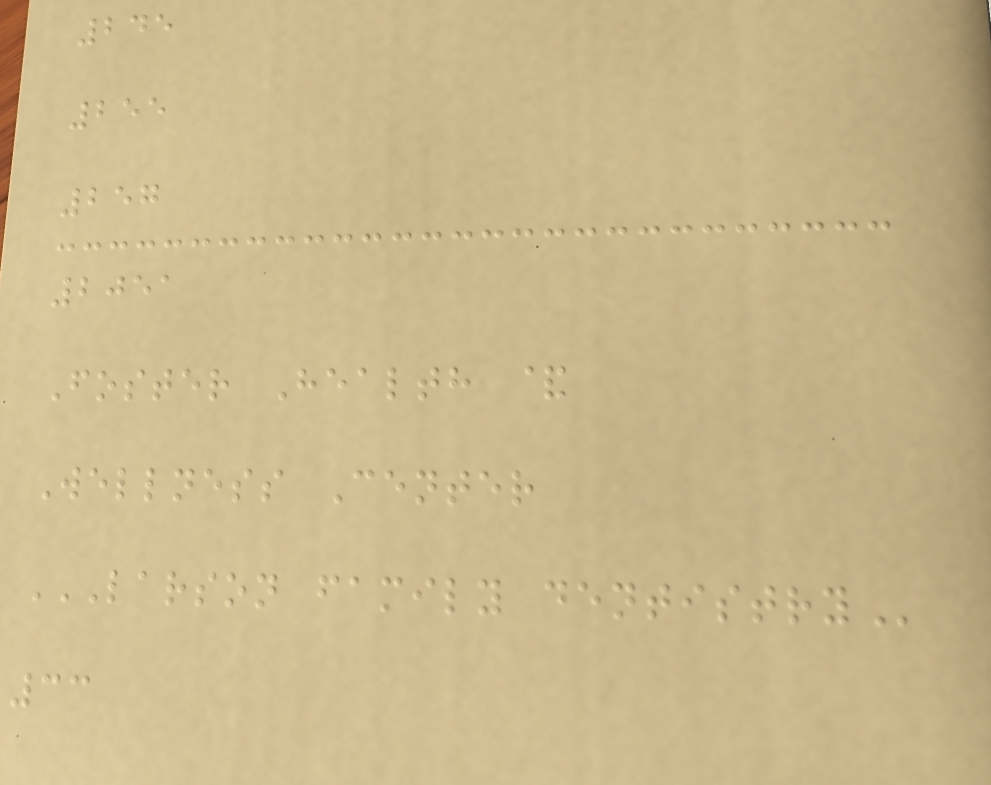245
255
257
2051
Foster Health &
Wellness Center
LARSON FAMILY DENTISTRY
33
